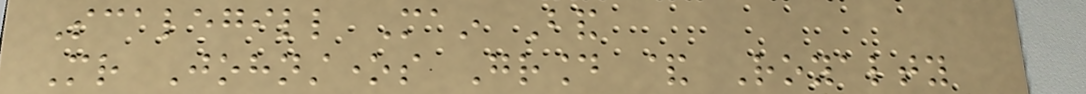Scalegill Main Band
Mr Johnstones Ground & Royalty
